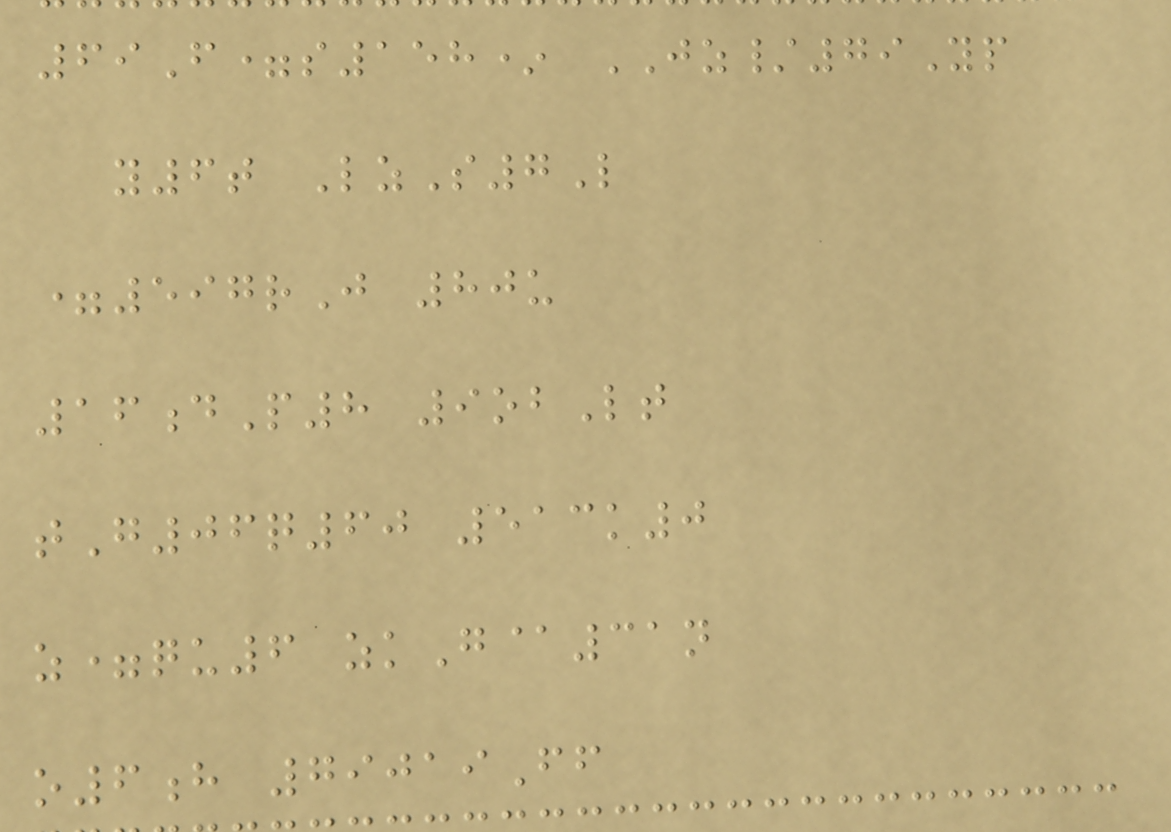69F=s158* JZ/79Yp
y6t LzS7L
=597rJ 80u
16dP8 9obLt
tG06q60 513k0
z=qu6 zkG@31n
o6h 79019Ff
